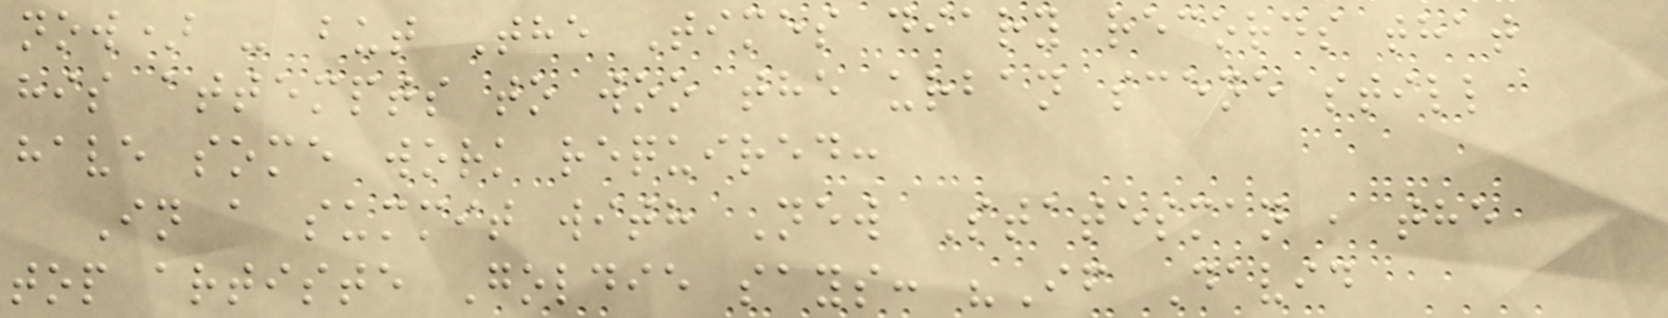now) - but The Times diary records that
his attempts to woo the urban scene still
have some work required:
In a summit with New Statesman , the
top artiste Goldie says: "If David
